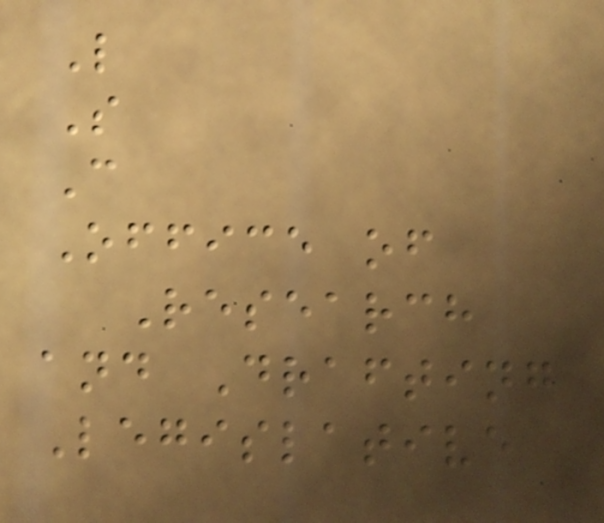L
S
C
Office of
Research
and Drafting
Legislative
